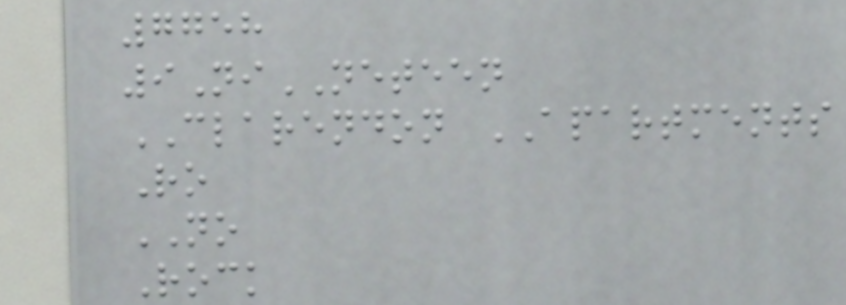7758
9NiNETEEN
CLARENDON APARTMENTS
Ro
NO
Rock
